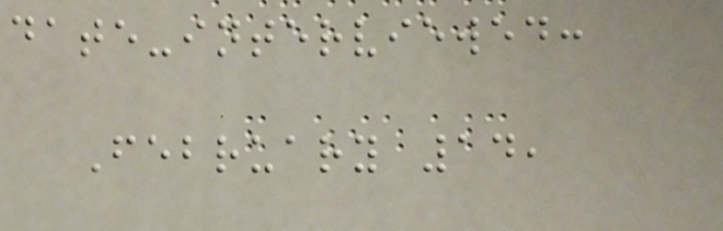date-interviewed:
February 14,
